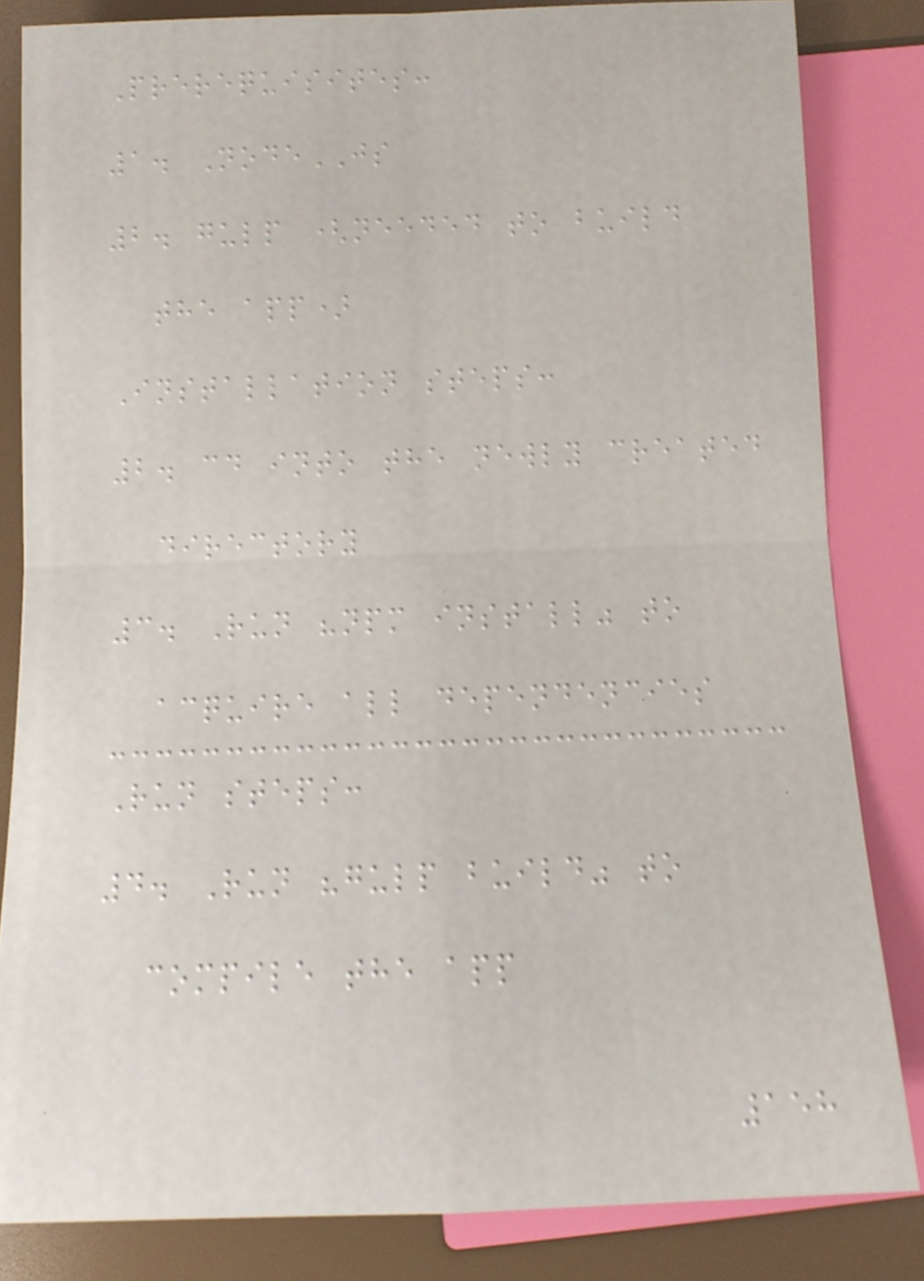Prerequisites:
1. NodeJS
2. gulp (needed to build
the app)
Installation steps:
2. cd into the newly created
directory
3. Run "npm install" to
acquire all dependencies
Run steps:
4. Run "gulp build" to
compile the app
158
